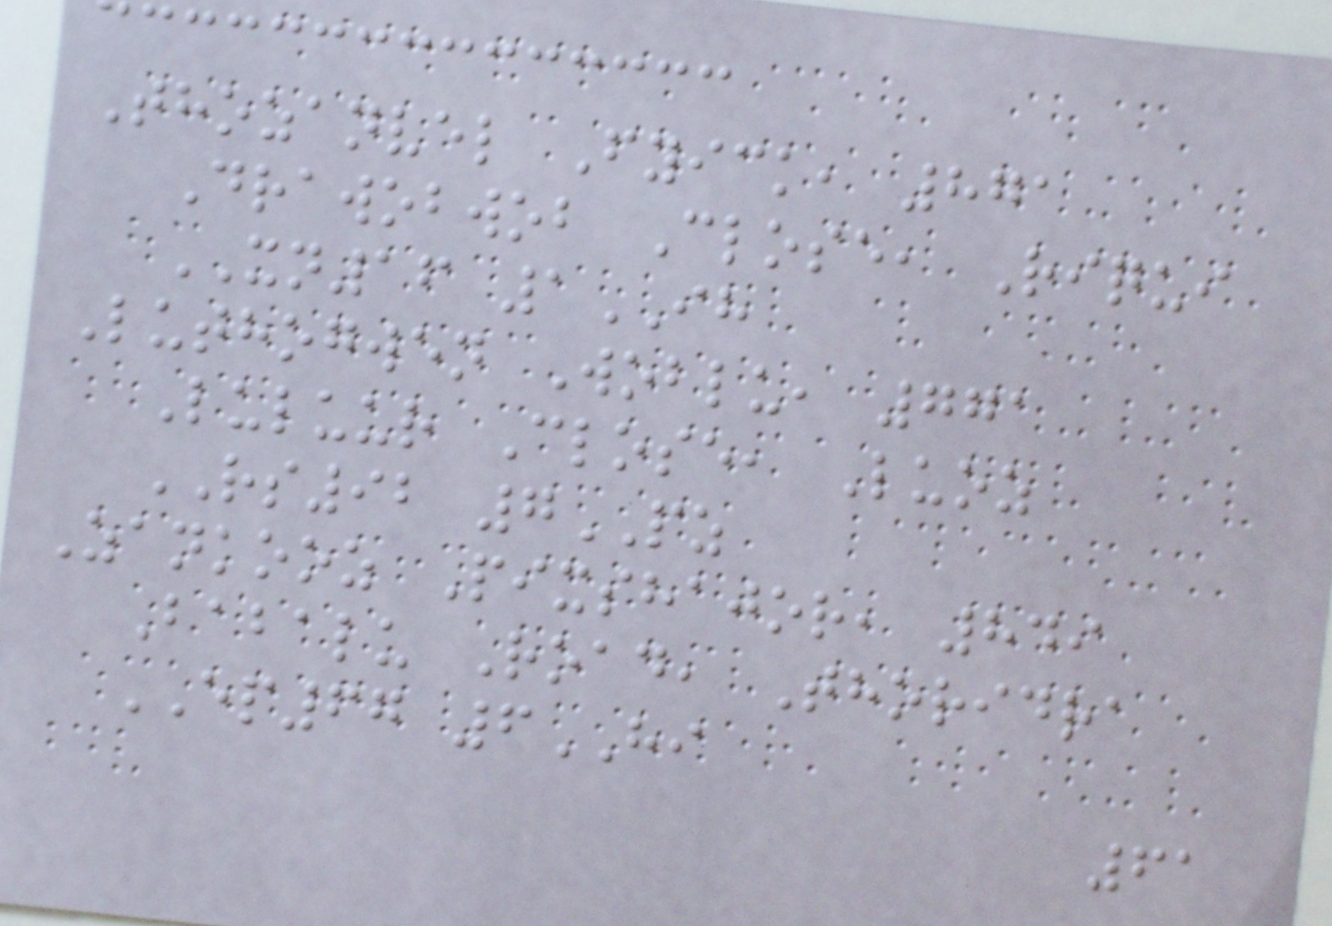Thozanvel Fyick, 871
Drawobwob Close, Riqui
XN16 1IH
Luthogwen Woblu, 771
Luluur Close, Luoz
RS92 7PZ
Zankooz Pixshajor, 849
Babalu Road, Thoridra
EP67 6HI
61
